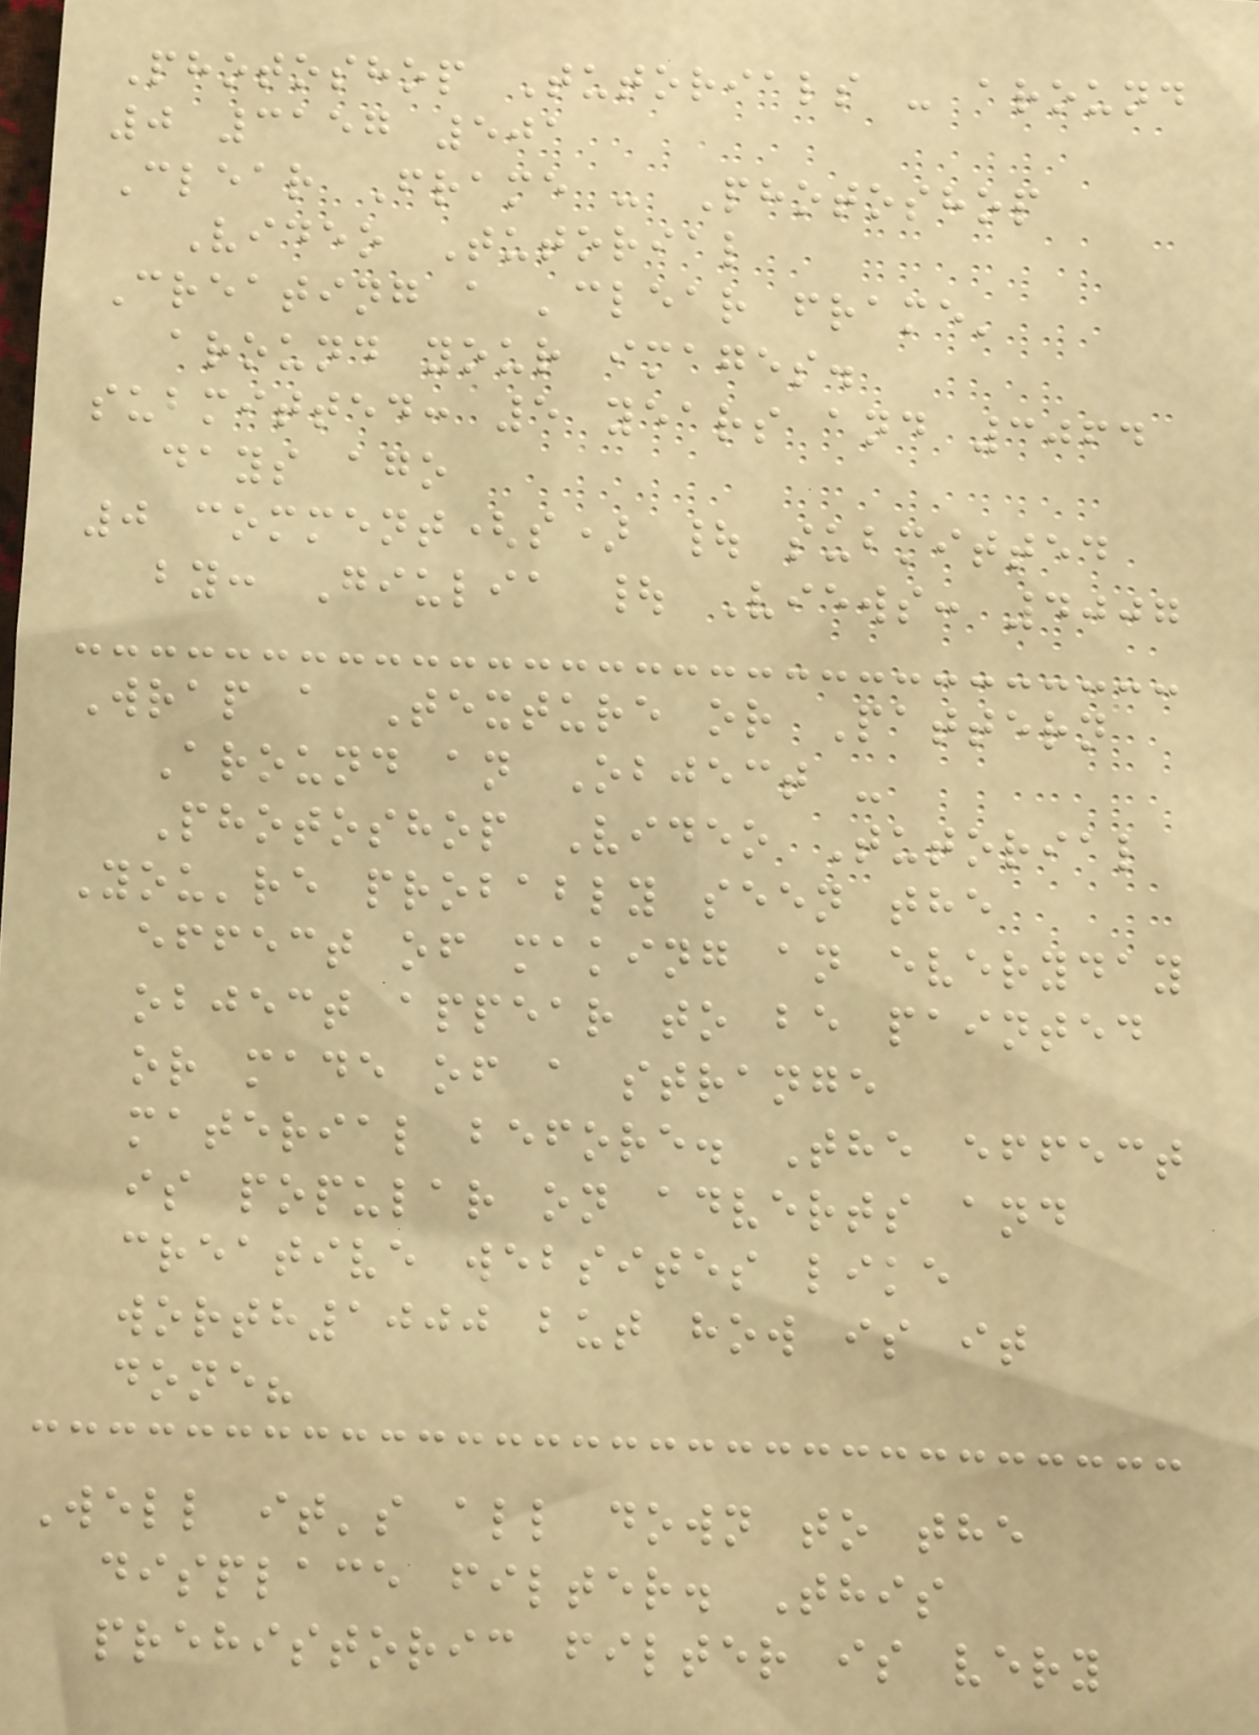Photoshop Tutorials - around
0 3157 501
Clear Frame - Photoshop
Video Tutorial
Creating a 'clear frame'
around your images.
submitted: 5 years and 3064
days ago
0 comment(s) | submitted
by: Giulia | Views: 4007
Wrap a Texture or Pattern
Around an Object -
Photoshop Video Tutorial
You're probably seen the
effect of making an everyday
object appear to be painted
or made of a strange
material before. The effect
is popular on adverts and
creative websites like
worth1000 but how is it
done?
Well it's all down to the
displace filter. This
prehistoric filter is very
